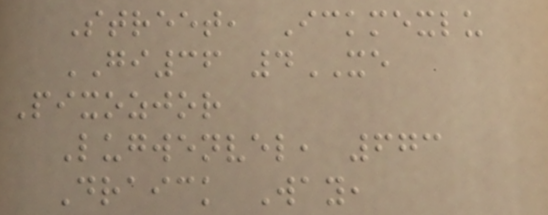Street, Ickmexlu
GI36 4XE
Pixozjor
Lugwenvel, 673
Draick Way,
